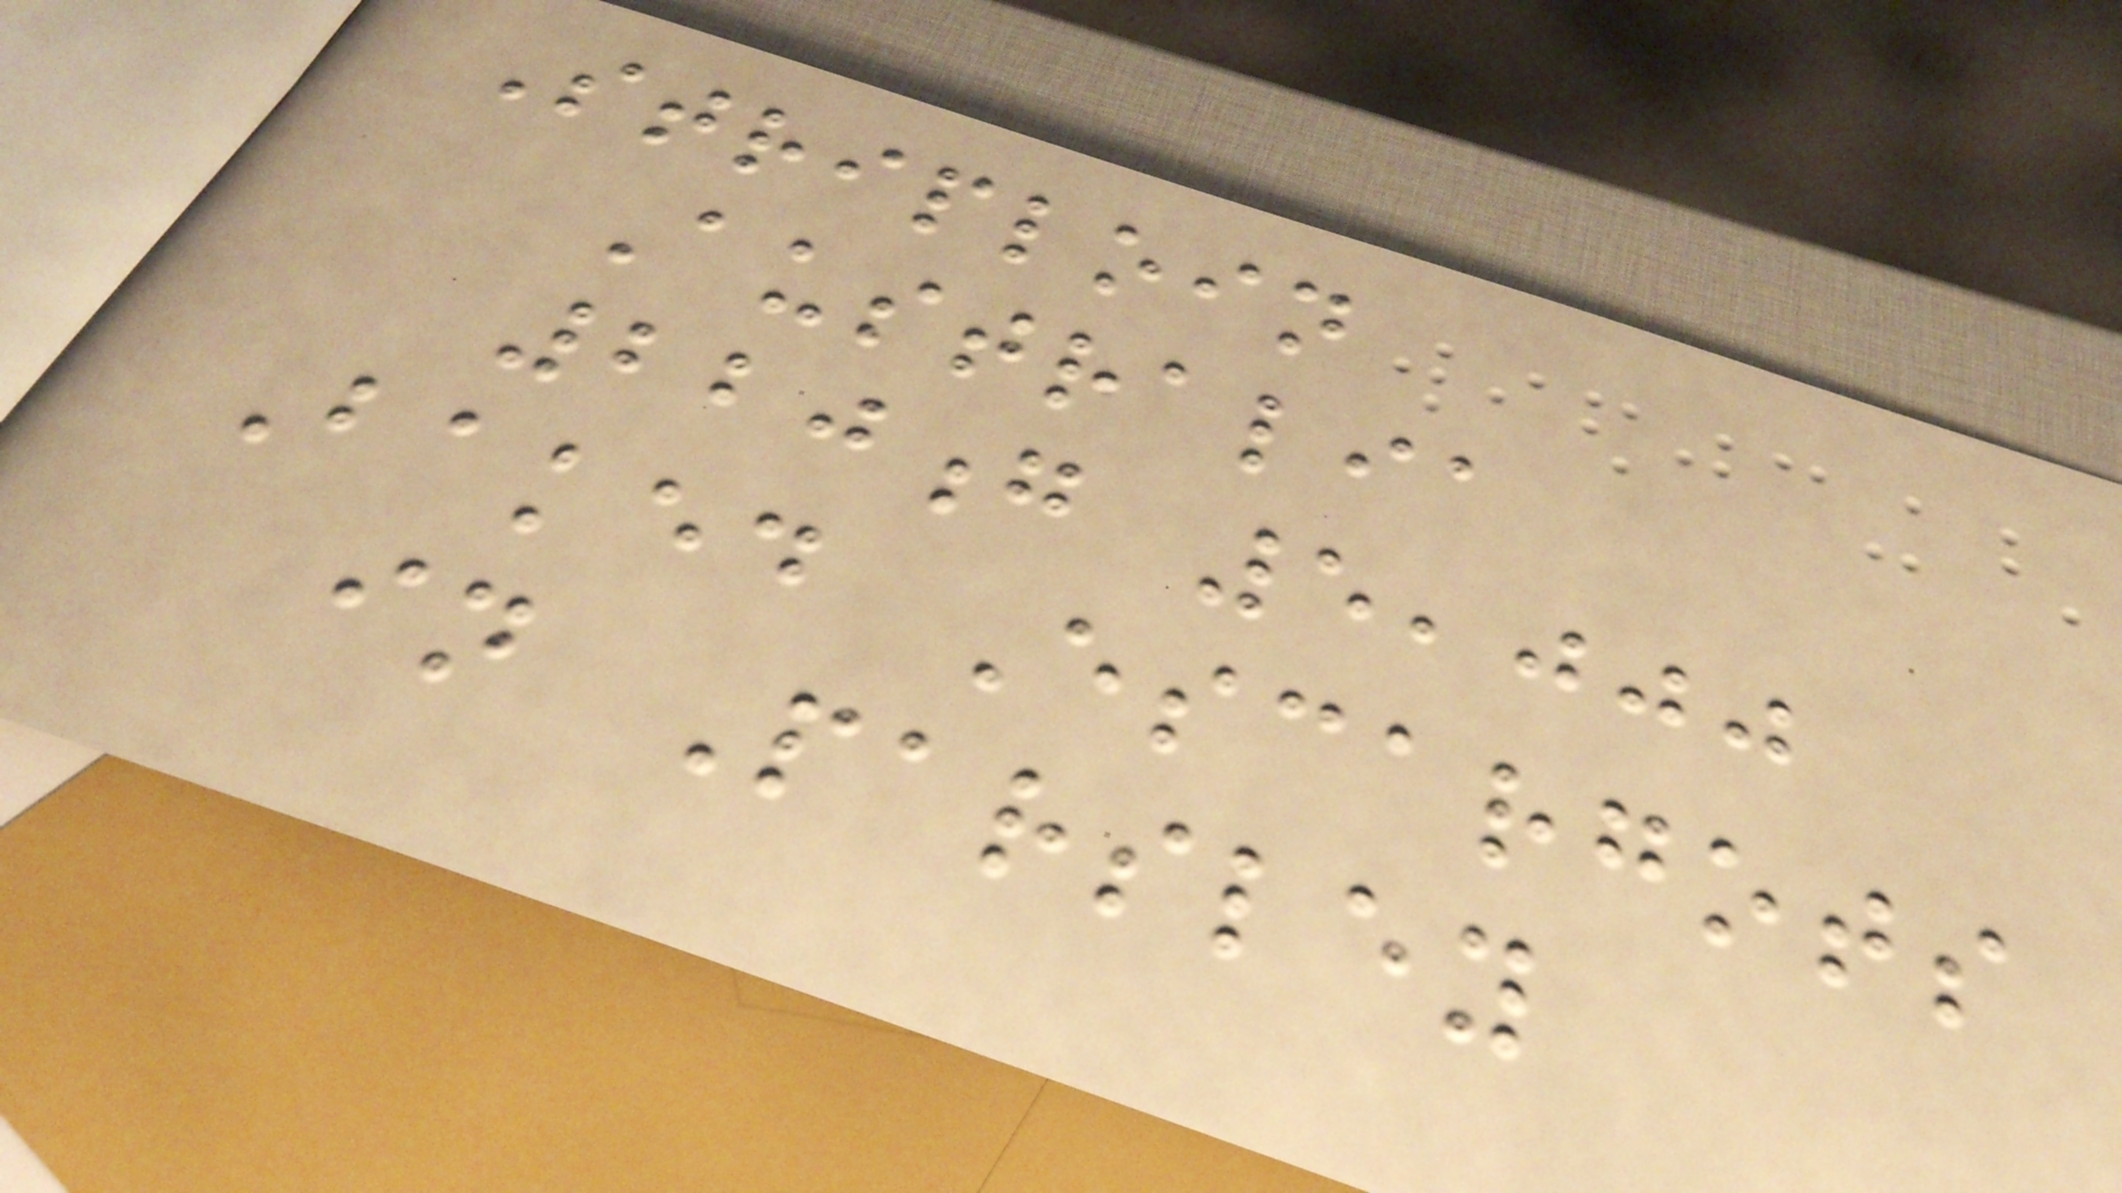Striploin
Australia
220g 5,000
Baked Escargots
in Parsley
